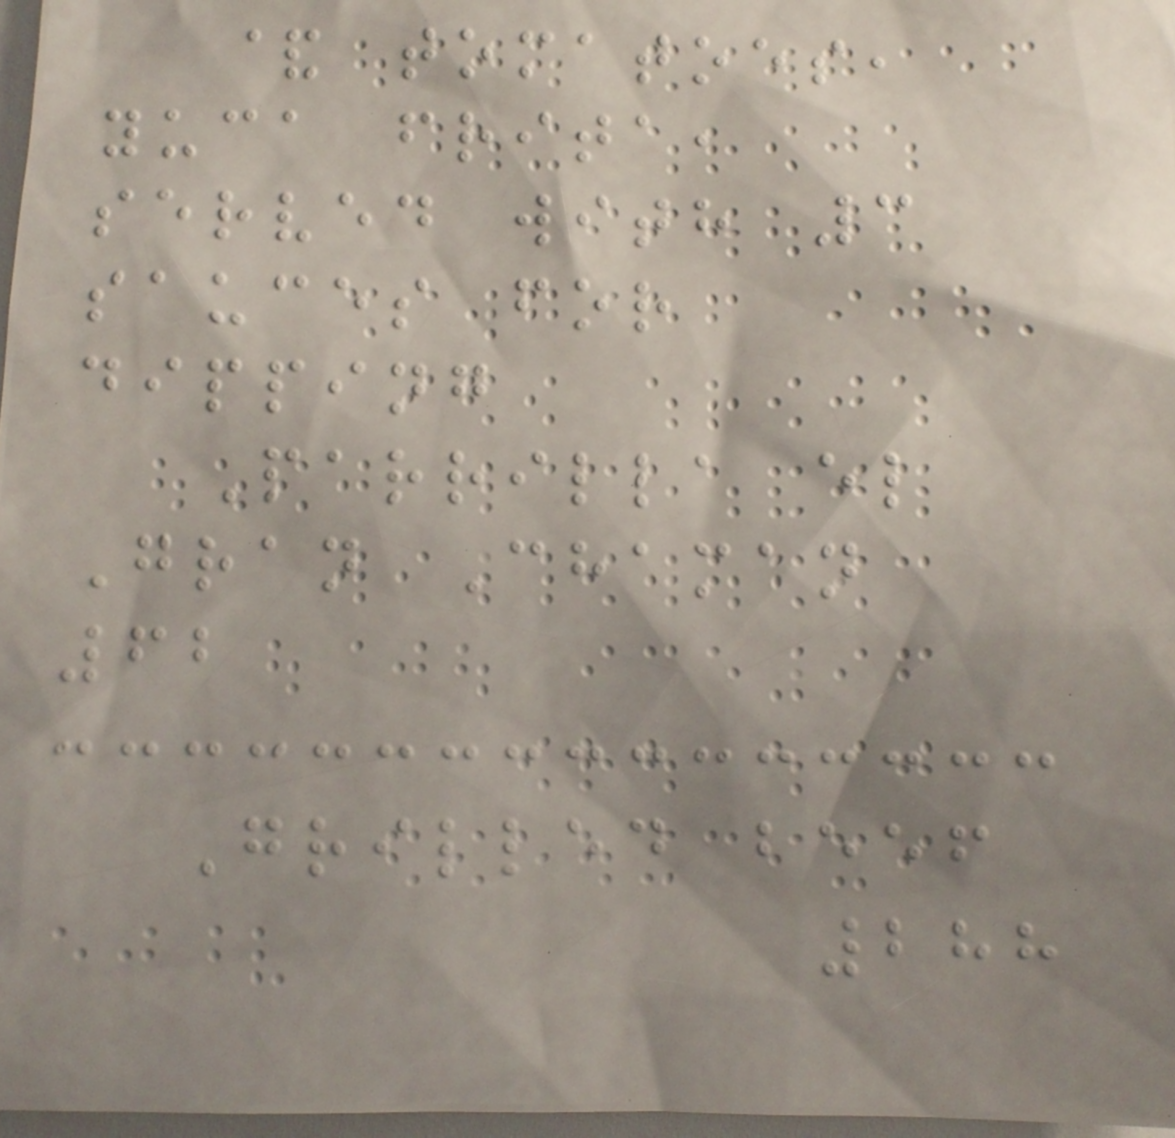& tomatoes,
yuca frita,
served with 3
sauces for
dipping
Parrilla el
Gran Chaman
62
Grilled beef
288
